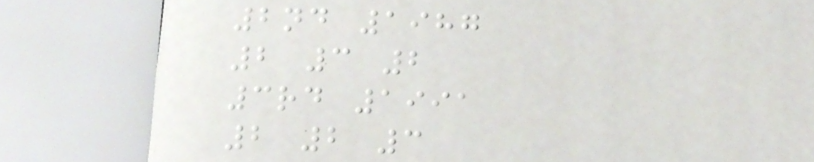2nd 1987
2 3 2
3rd 1991
2 2 3
